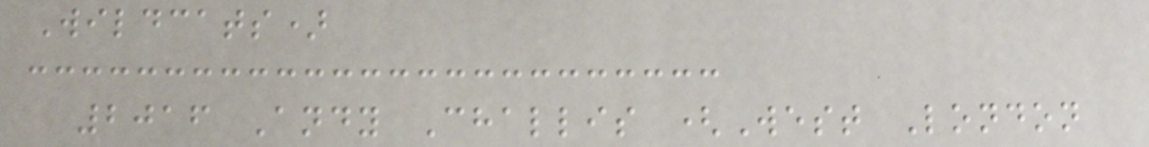Wildcats)
2016 Andy Challis (West London
